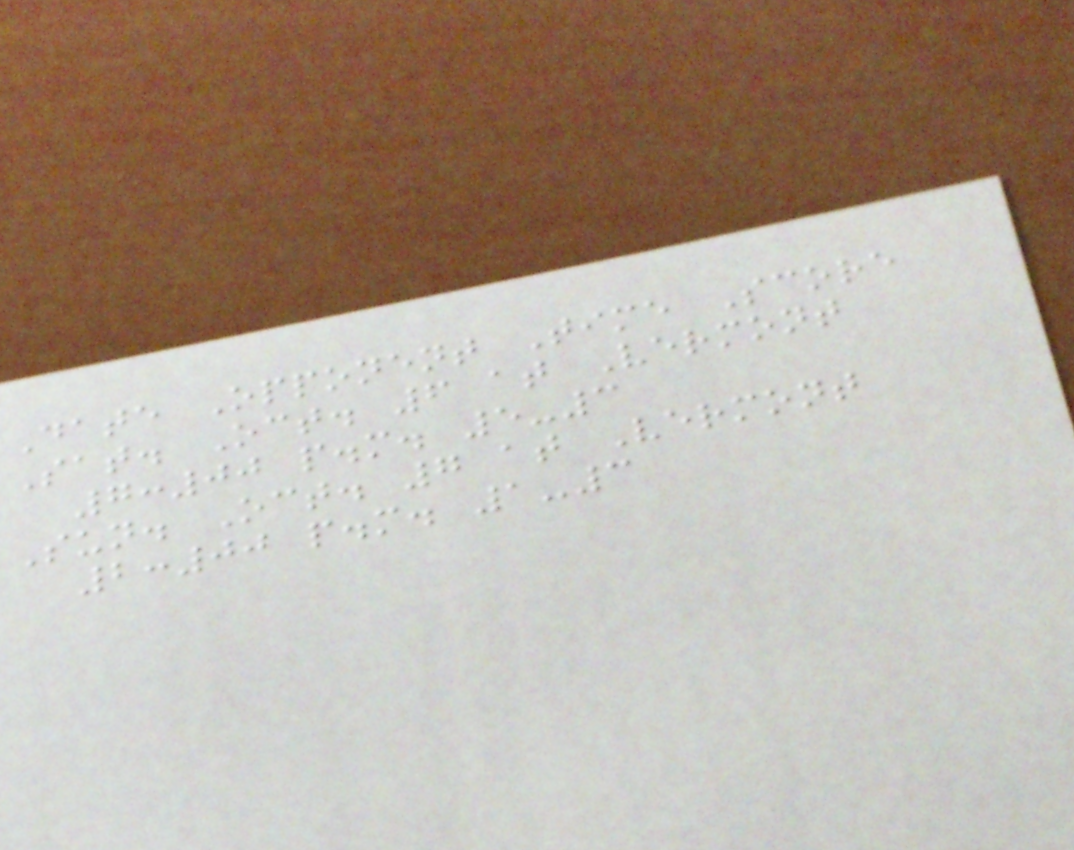Date Opponent Time Score
Sat. Oct. 6 at Vermont
7:00 p.m. 5-3
Sun. Oct. 7 at Vermont
2:00 p.m. 1-3
